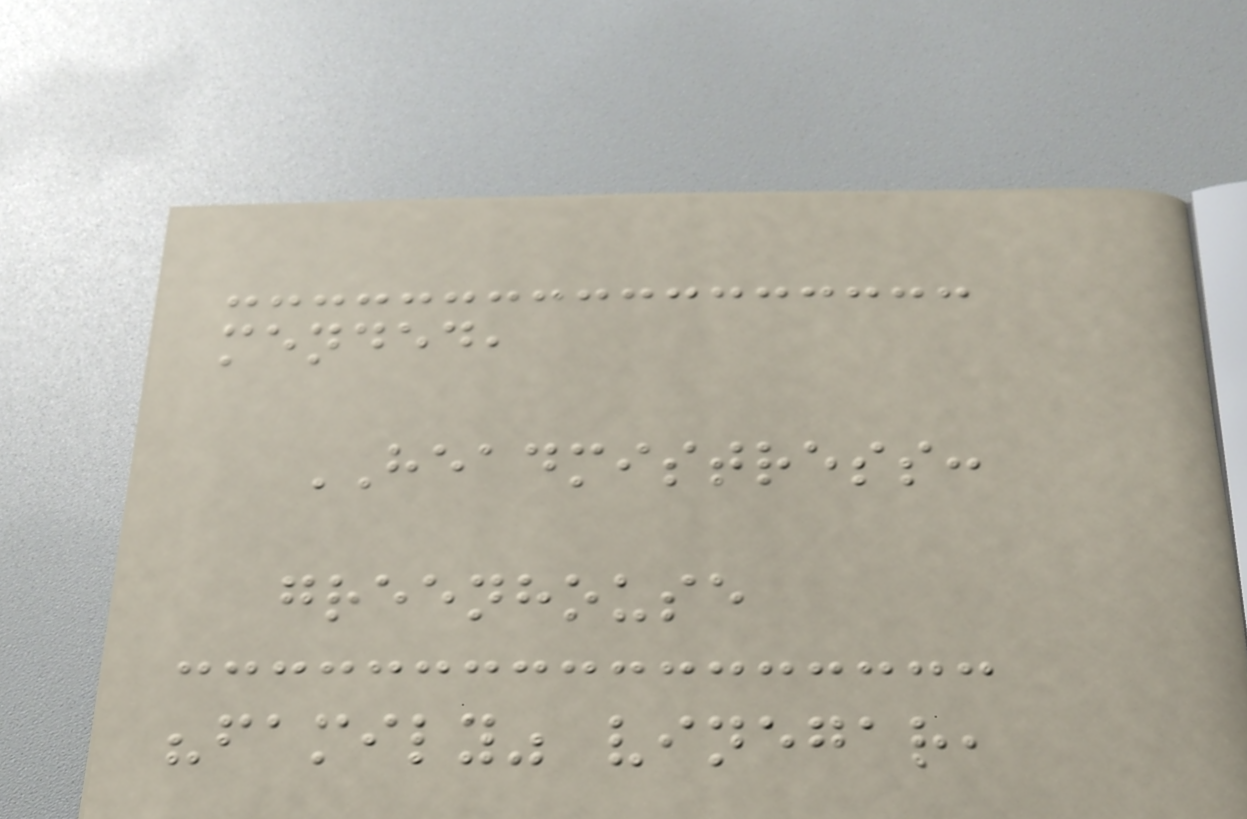mended,
HEADMISTRESS:
greenhouse
"family" vinegar,
